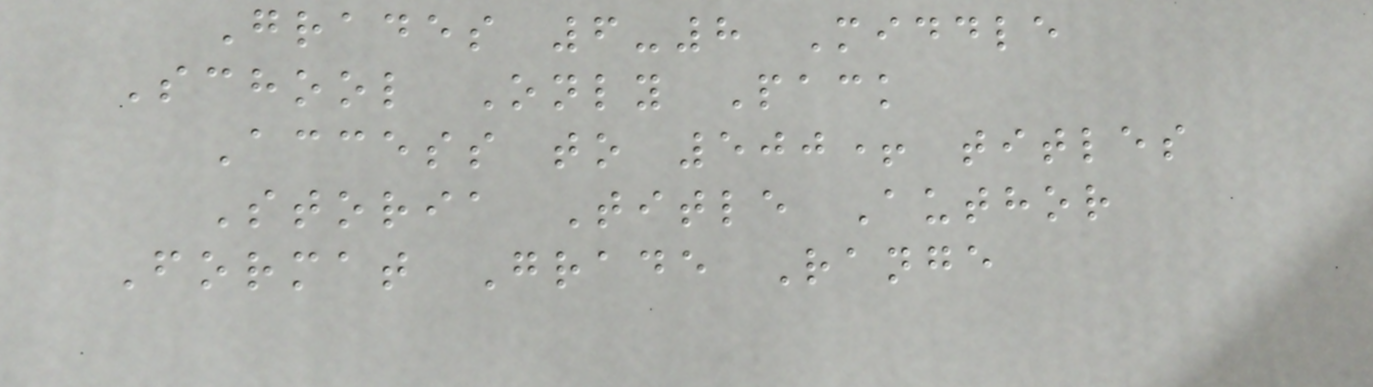Grades 6-8 Middle
School Only Pack
Access to 500+ titles
Storia Title Author
Format Grade Range
